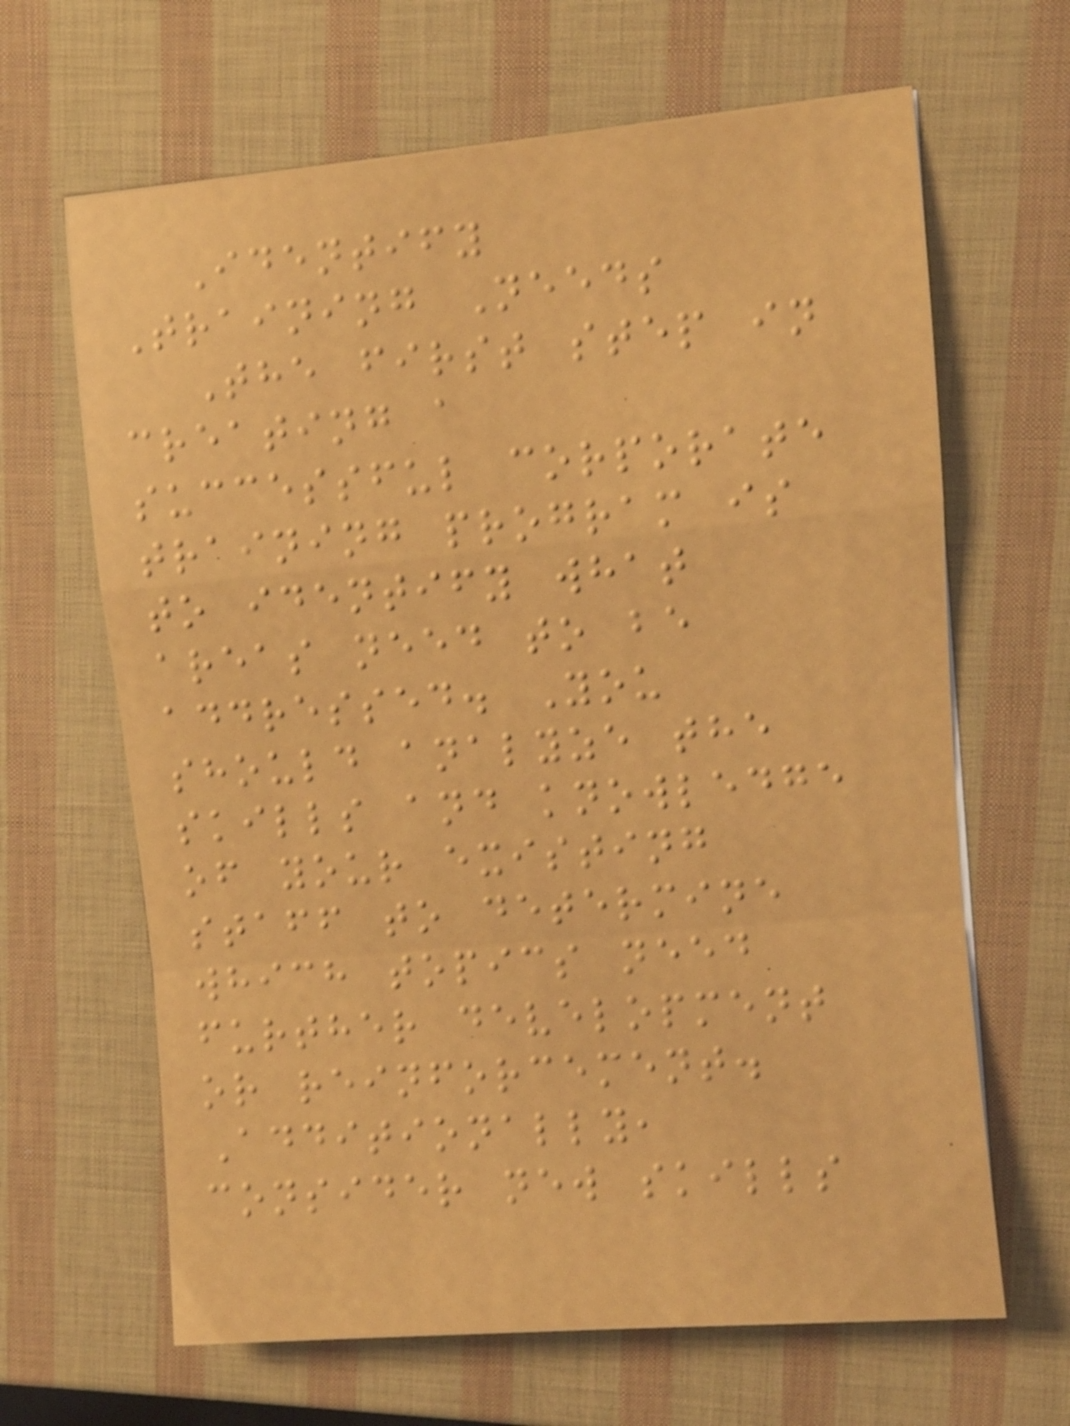Identify
Training Needs
The first step in
creating a
successful corporate
training program is
to identify what
areas need to be
addressed. You
should analyze the
skills and knowledge
of your existing
staff to determine
which topics need
further development
or reinforcement.
Additionally,
consider new skills
